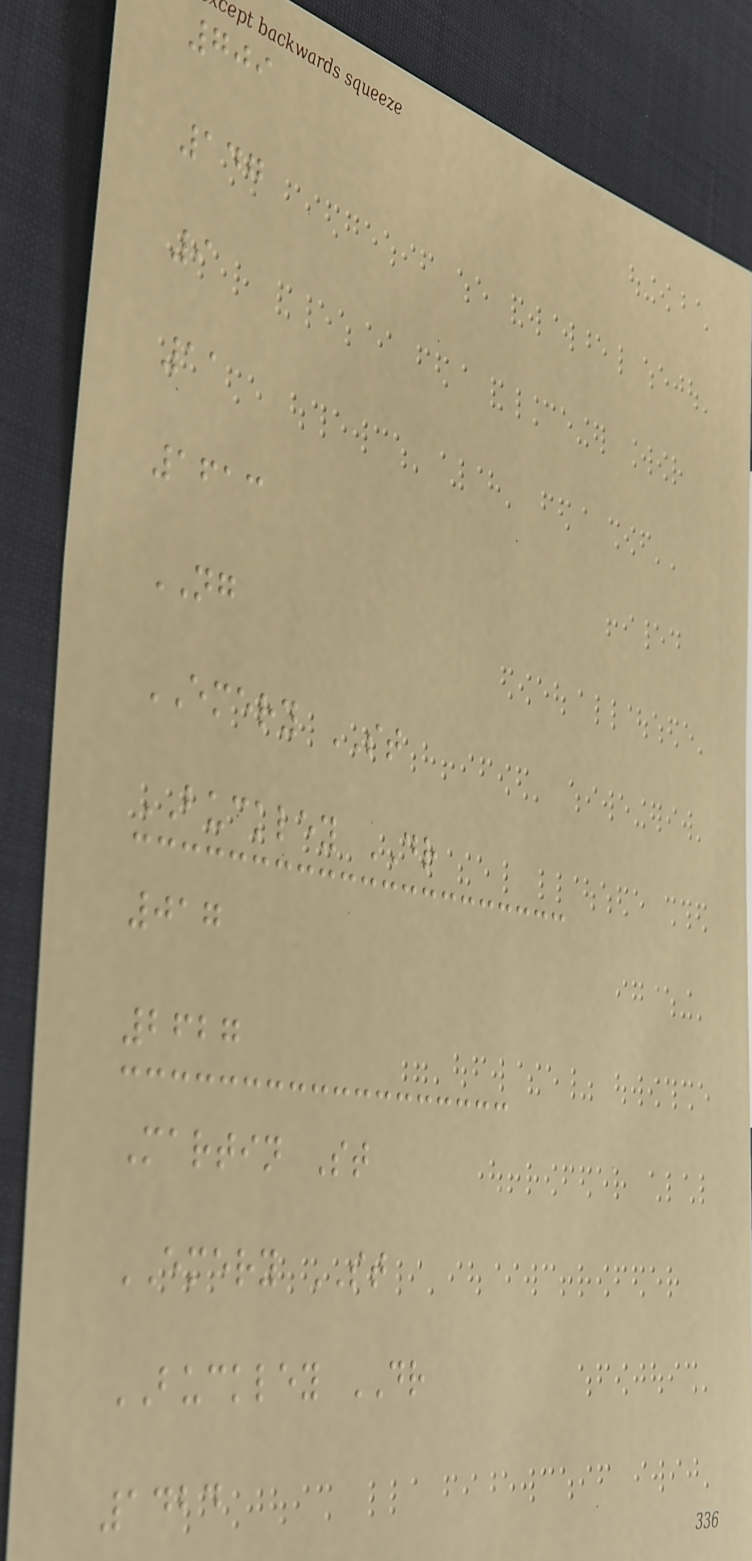709
147
9
11
1613
NG
EMERY ST
BUCKLEY DR
017
2627
Martin St
EMERY ST
BUCKLEY DR
1424
